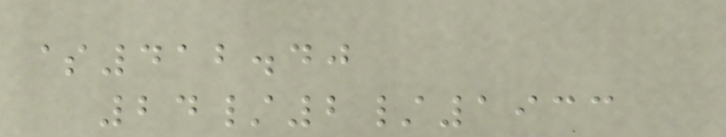$412.40
24/2/1933
